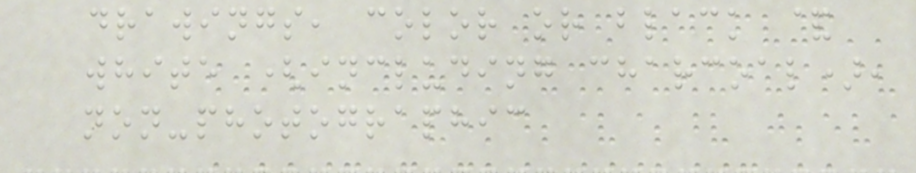drawings, color or black &
white (including charcoal),
non-photographic
